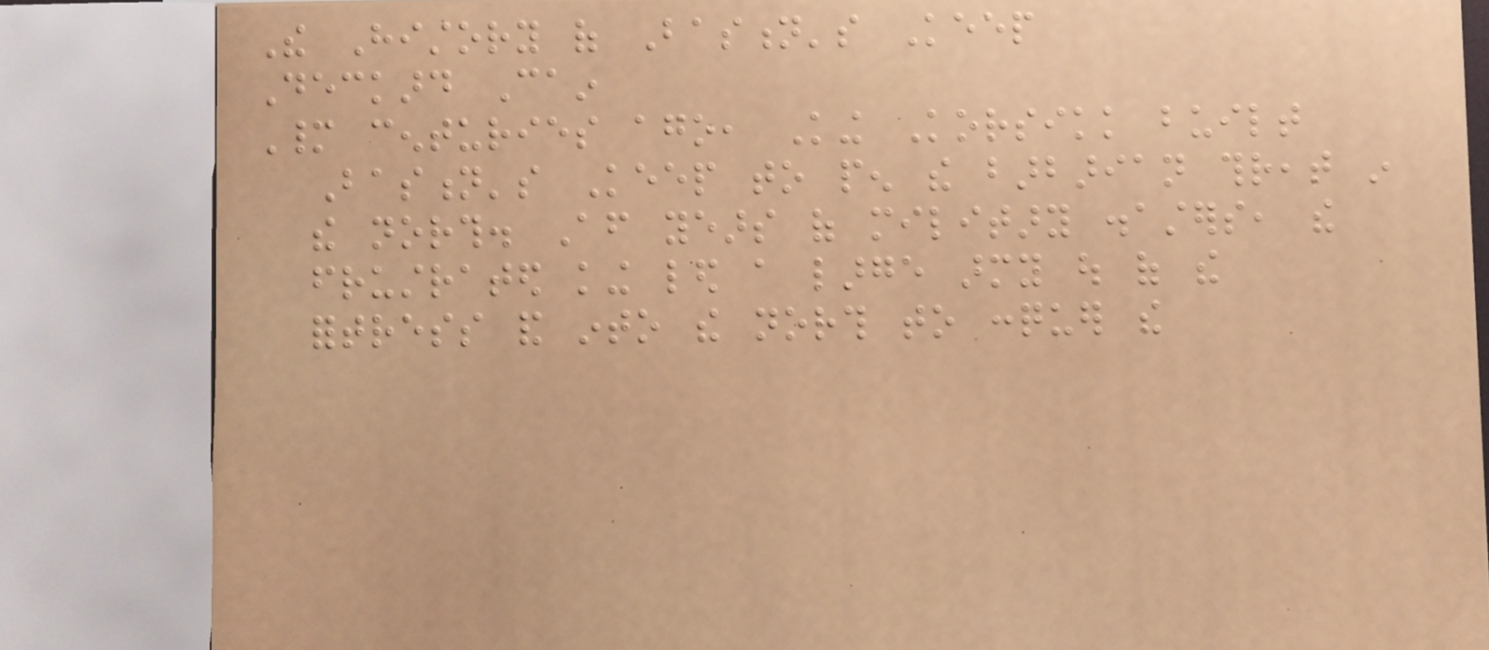The History of Bastion's Keep
Deckard Cain
Many centuries ago, King Korsikk built
Bastion's Keep to pen the barbarian threat in
the north. After years of military disasters, the
frustrated king led a large army out of the
fortress and into the north to conquer the
